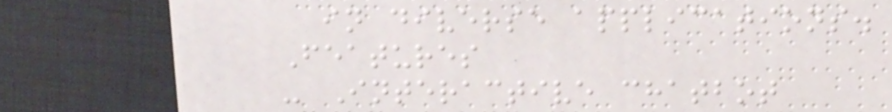in diverse applications.
Features
- Interactive chatbot
